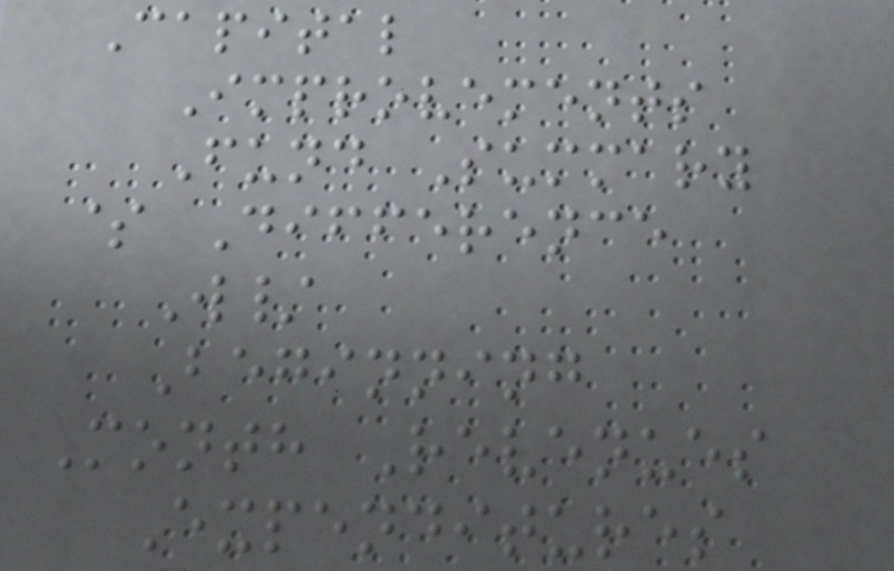Capital
Improvements
Fund Summary
$ Difference
W/
Beginning
Month Revenues
Expenditures
